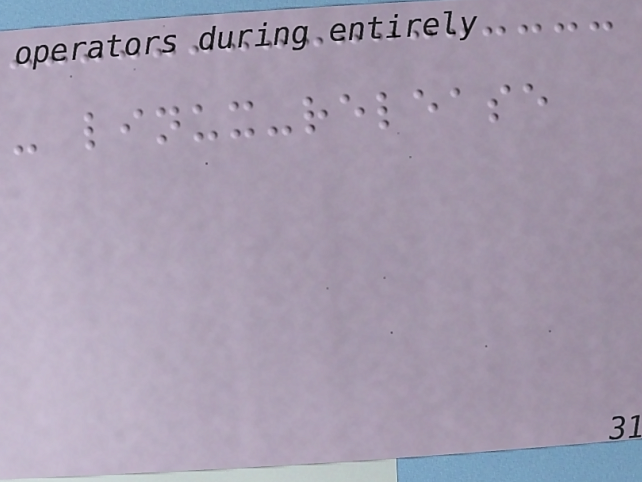- linux-release
